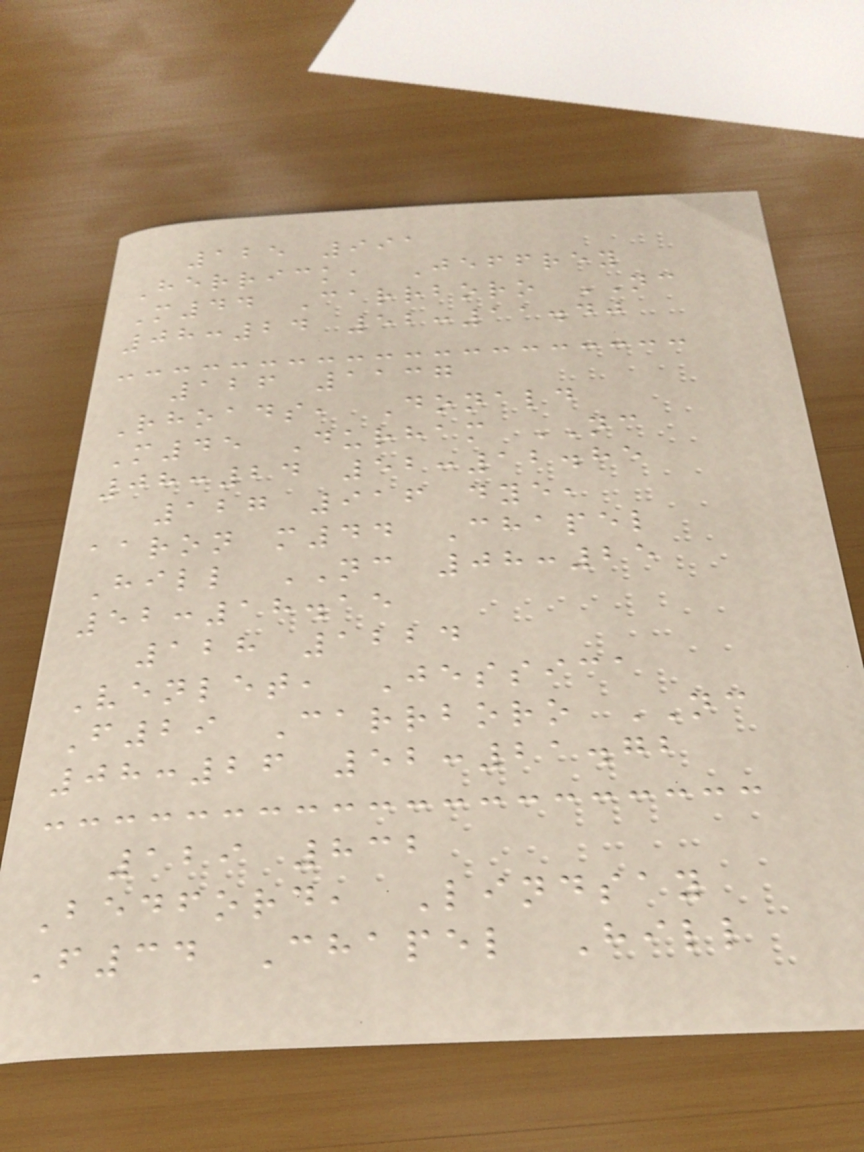125 991
Herrick, Jeffrey
M44 Carrboro NC
08:24 52:11.40
126 1137
Rhoads, Donald
M45 Durham NC
08:24 52:12.85
127 916 dye,
aaron m44 Chapel
Hill NC 08:25
52:18.15
128 1224
Venlet, Jessica
F29 Carrboro NC
08:26 52:21.72
129 832
Bedford, Lindsay
F34 Chapel Hill
